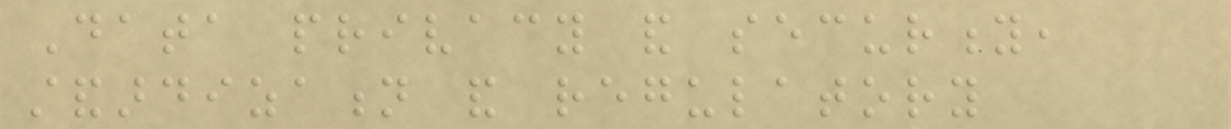Data privacy and security,
standardization and regulatory
